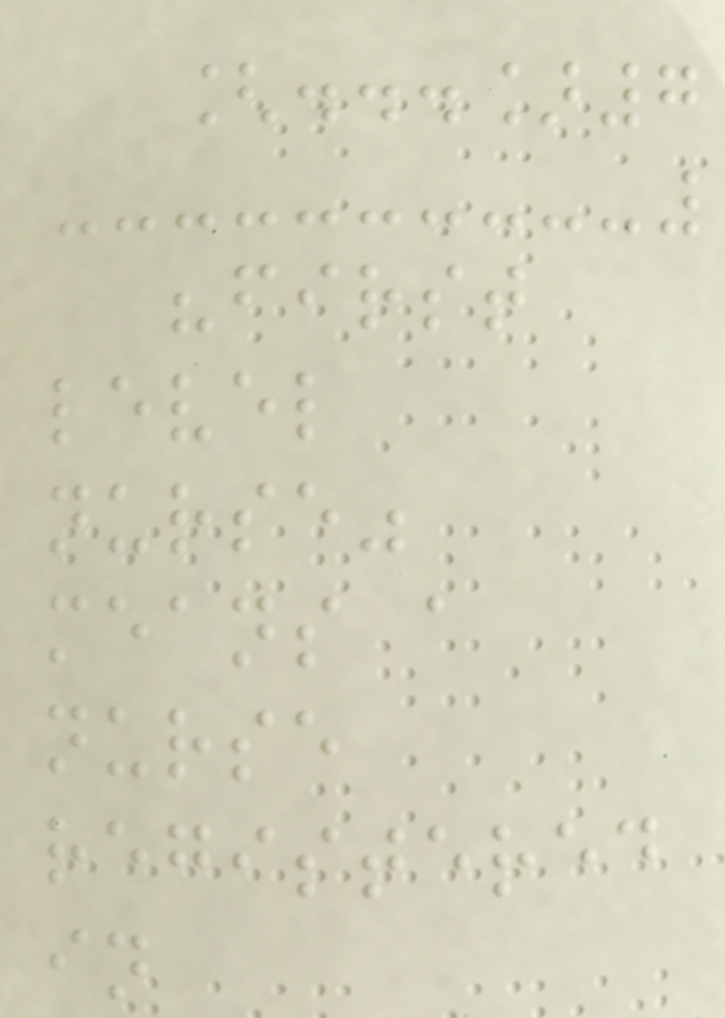[...]7
"first
level
nurse"
means a
nurse
registered
in
